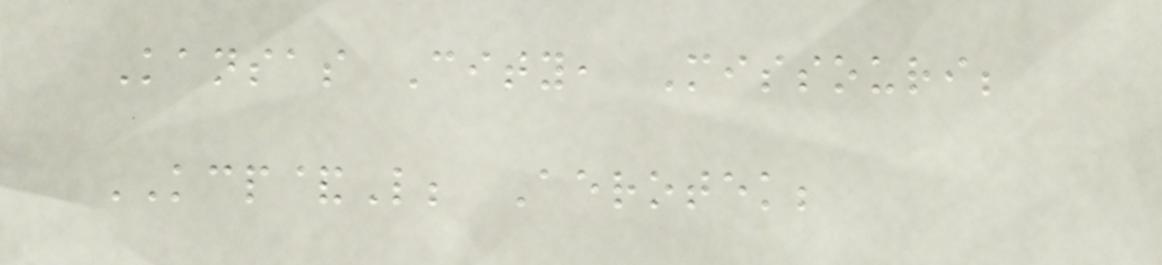Kansas City, Missouri;
KCP&L; Aerotek;
